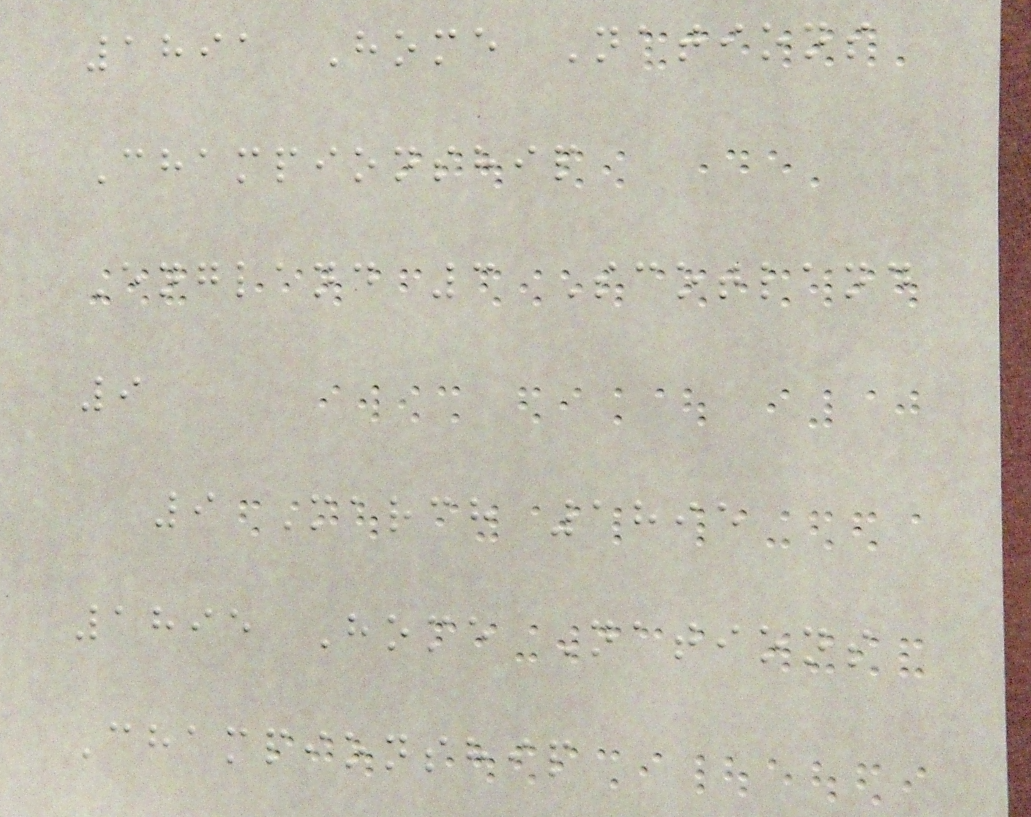1891 Home Nations
Championship
England 3 Scotland
9
9 March 1895
1895 Home Nations
Championship
